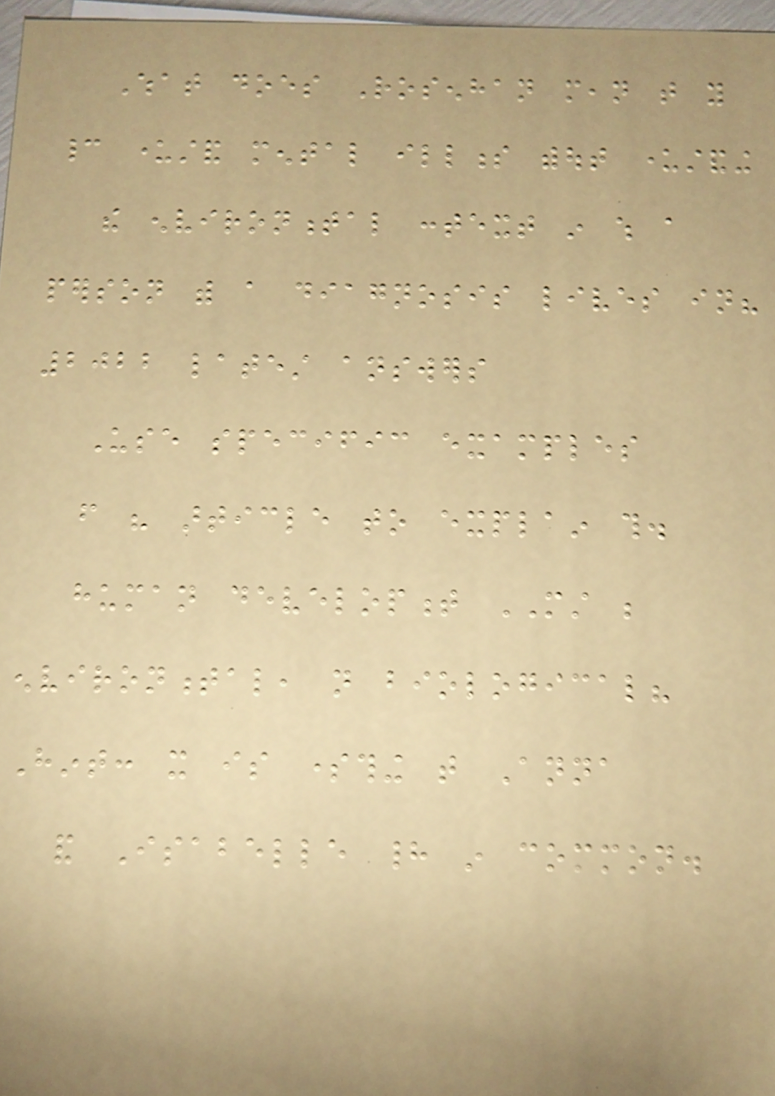What does Rosenhan mean that you
cannot understand mental illness without understanding
the environmental context in which a
person with a diagnosis lives in?
2022 latest answers
Use specific examples
from his article to explain this.
human development MUST be
environmental, not biological?
Hint: it is something that Anna
and Isabelle had in common.
